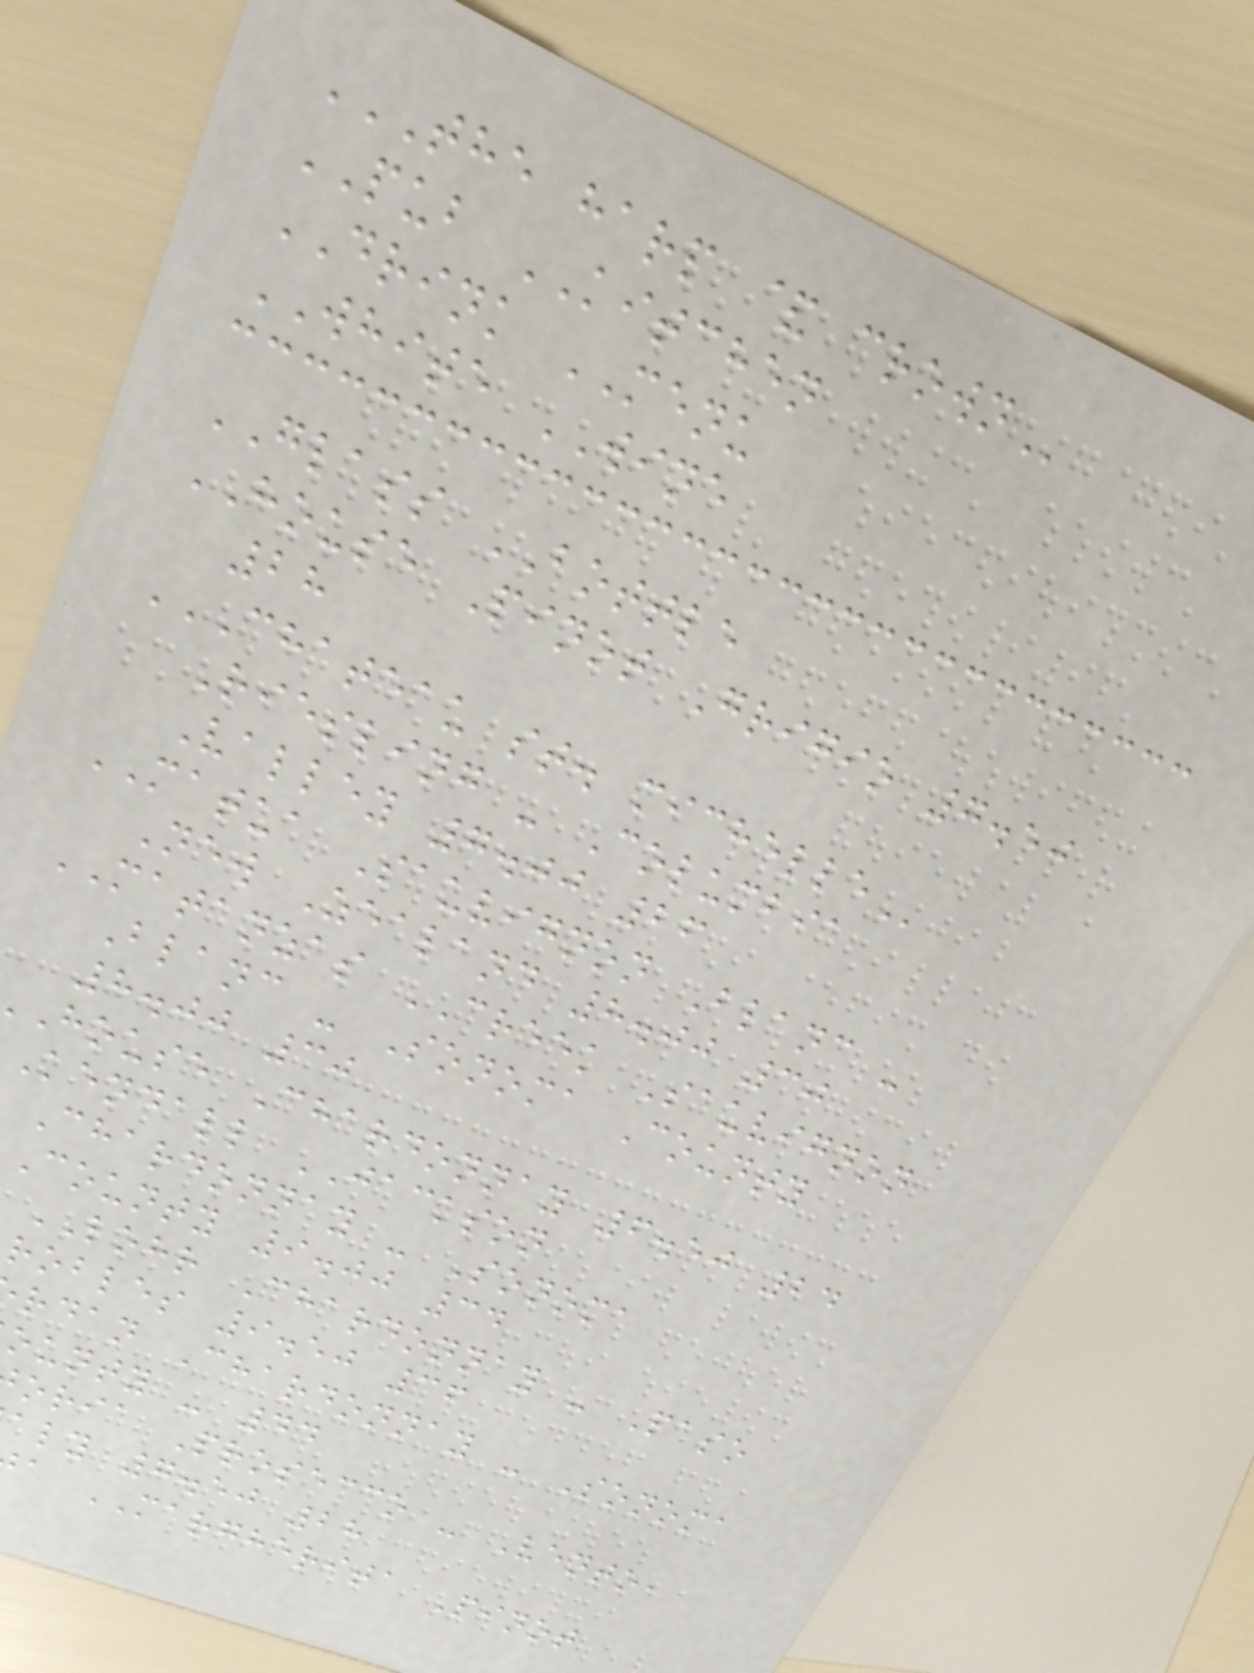THE HARP & CROWN
PUB KITCHEN
DRINK MENU
WHITE WINE
GLASS BOTTLE
HOUSE Pinot Grigio 7.50
28
CHATEAU ST. MICHELLE
Riesling - Columbia
Valley 7.00 26
MATUA Sauvignon Blanc -
New Zealand 8.00 30
MATANZAS CREEK Sauvignon
Blanc - Sonoma County
8.00 30
house Chardonnay 6.50 24
kendall JACKSON
Chardonnay - Sonoma
County 9.00 34
LOHR Chardonnay - Paso
robles 9.50 36
rdan Chardonnay - Sonoma
ounty - 44
oria Prosecco - Vento,
aly 7.50 28
a MARGHERITA Pinot
